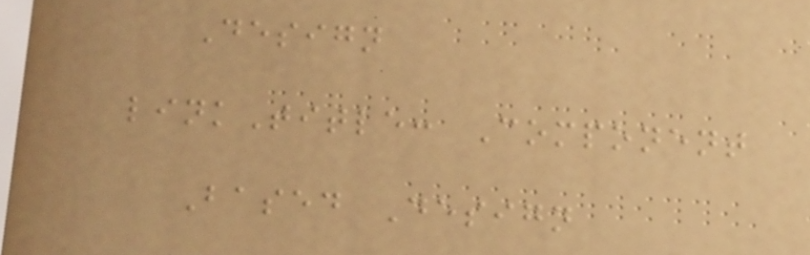Design
linkTitle: Component
Based Design
